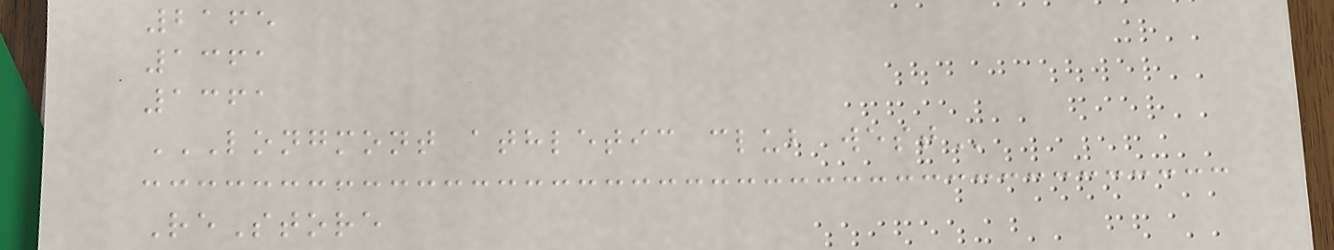2165
1361
1361
LONGMONT ATHLETIC CLUB WEST
ReStore
